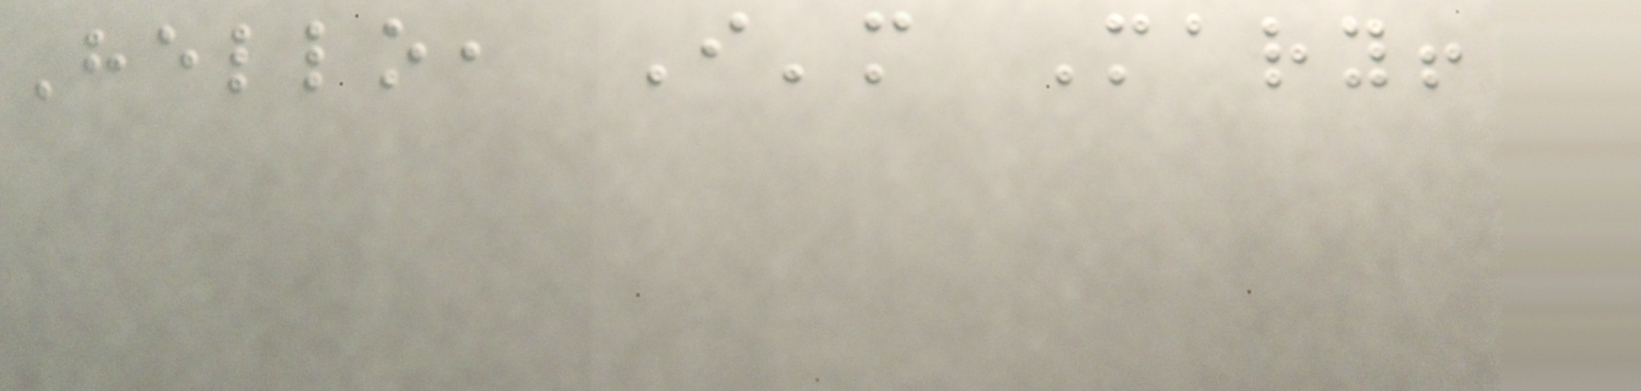Hello, I'm Mary!
